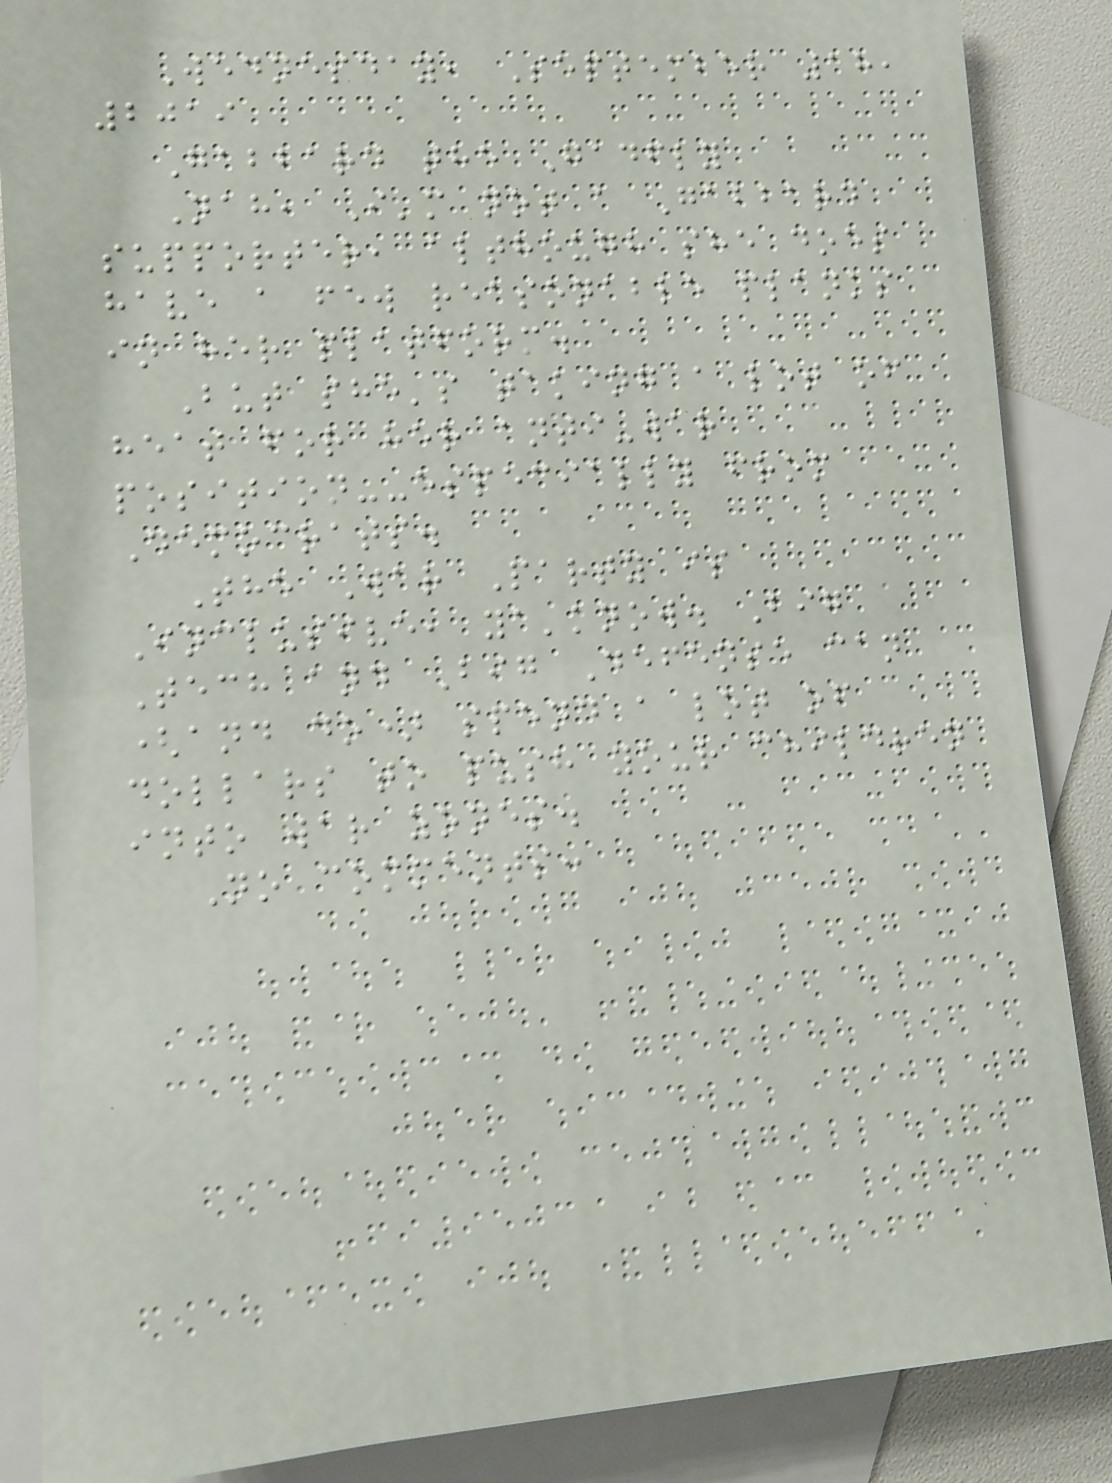Wednesday, September 18,
2019
Gabbard the Gadfly
Nah, I'm not a Gabbard
supporter, although she does
have a few reasonable planks
in her platform.
But she's taking a lot of
heat for her anti-war
position--especially from
Democrats.
The War Party is
Inclusive, ya'know. Big
Tech and Big Defense can
(and do) spend a lot of
dollars to push your children
into war zones.
No comments:
